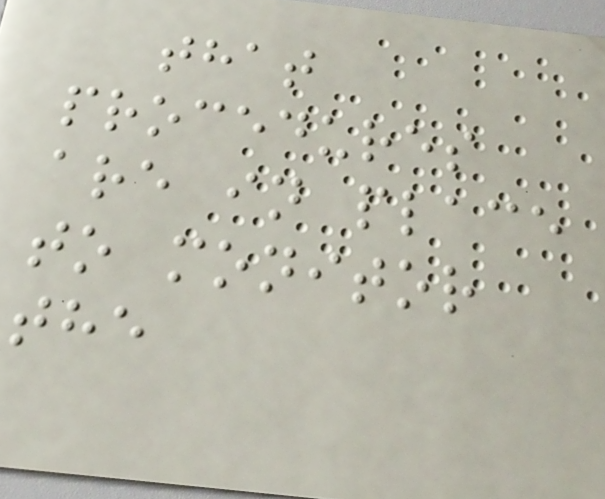that
procedures
are in place
to monitor
the
